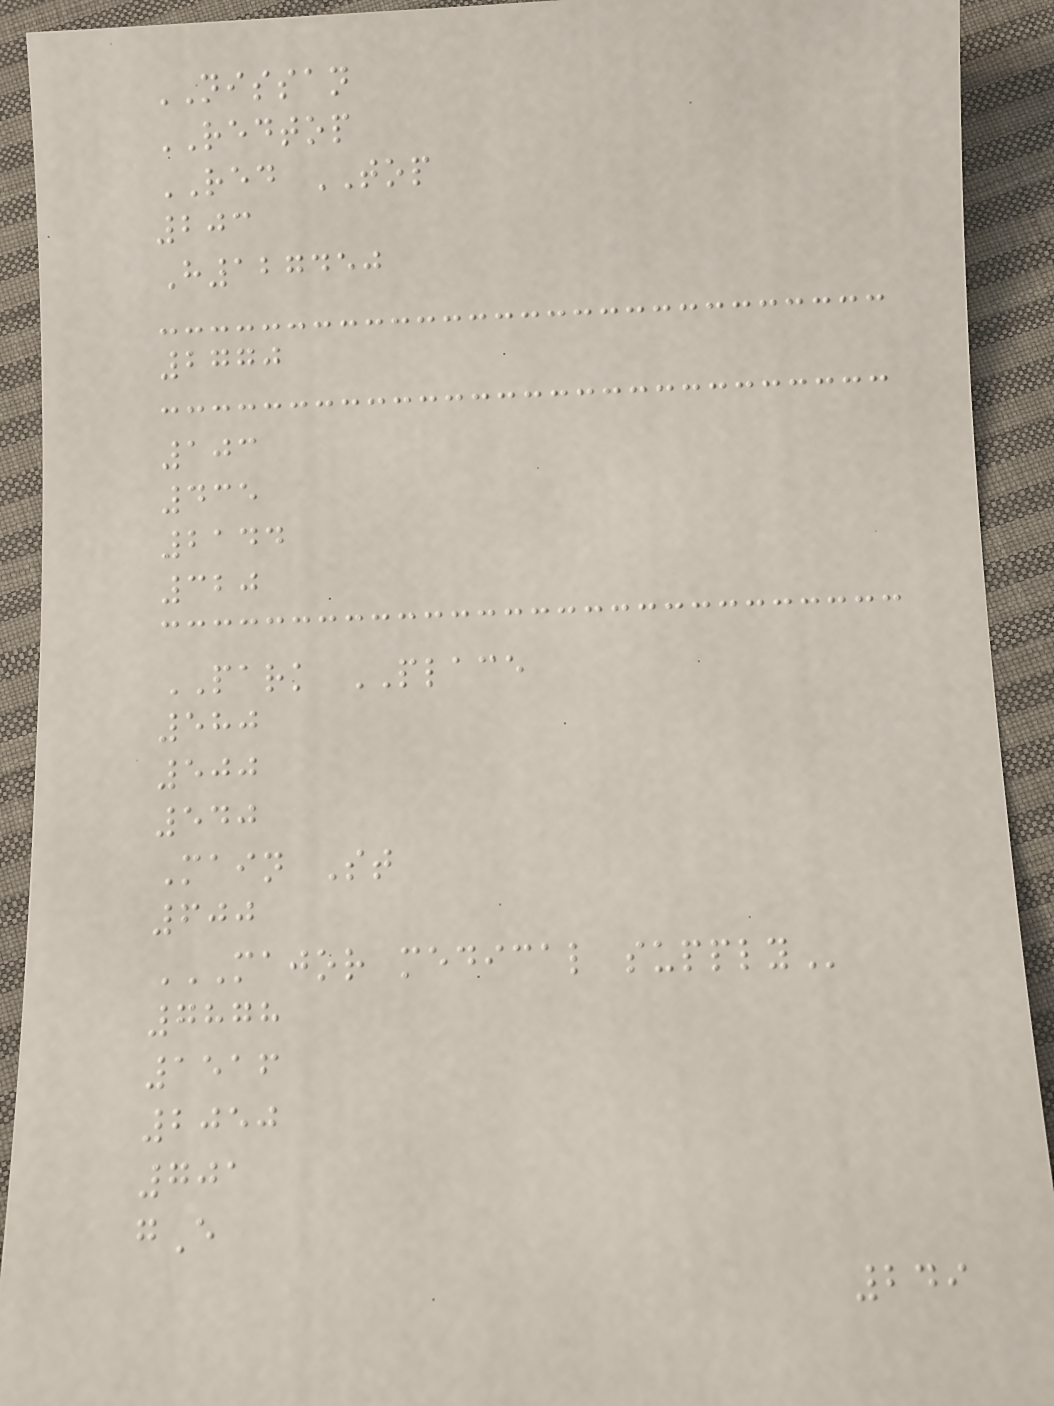NISSAN
REDTOP
RED TOP
203
H127450
2770
103
435
2144
320
PARK PLACE
580
500
540
Main St
600
MAJOR MEDICAL SUPPLY
7878
1516
2050
701
gE
249
